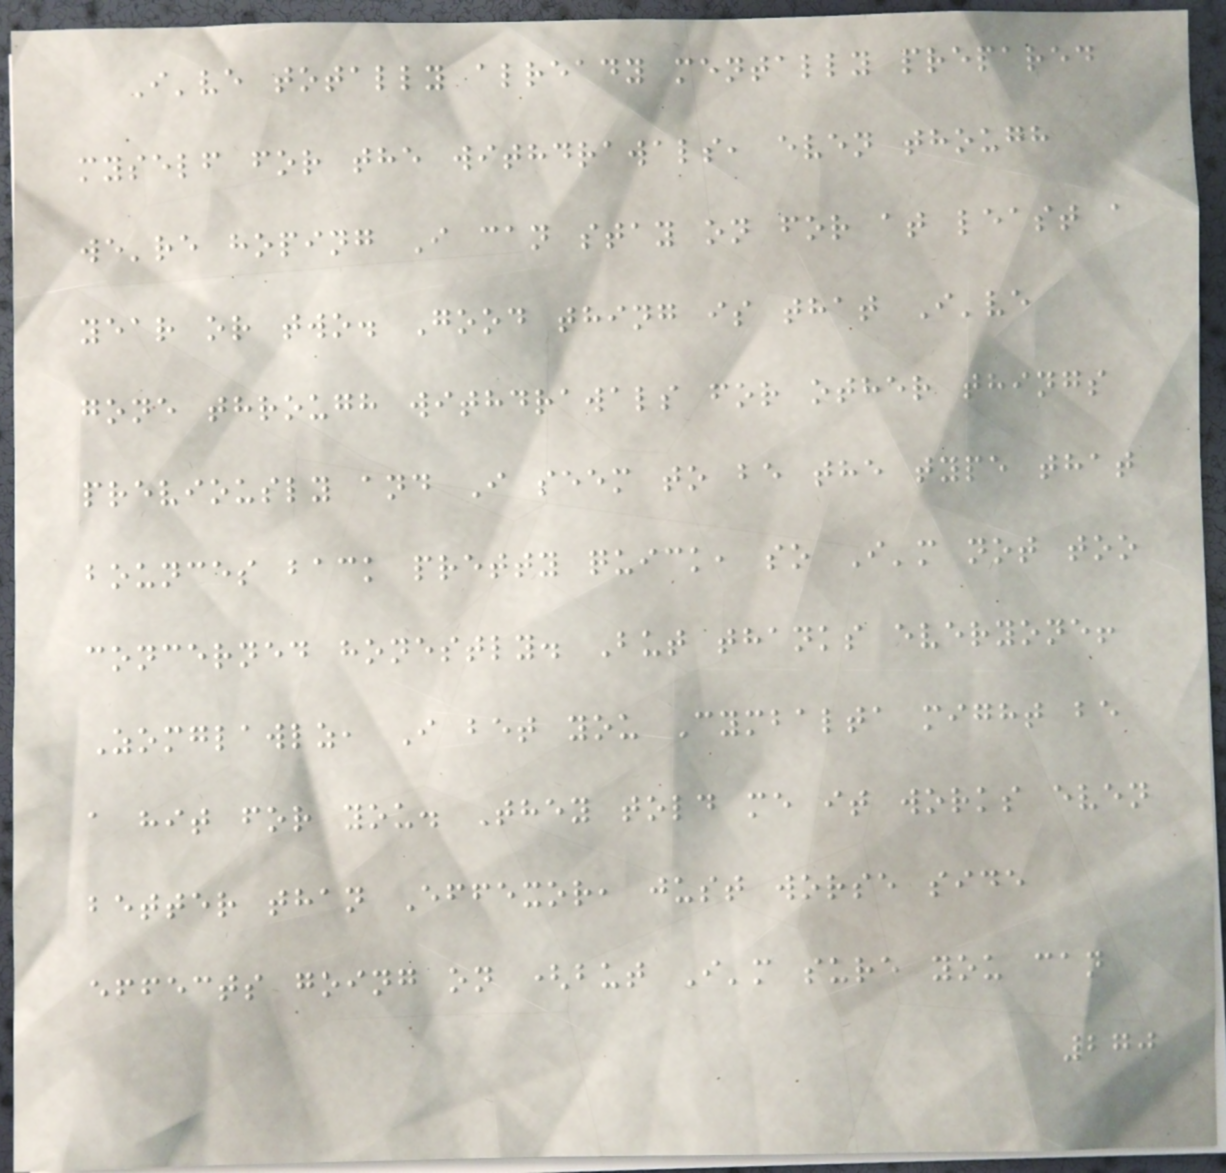I've totally already mentally prepared
myself for the withdrawals, even though
we're hoping I can stay on for at least a
year or two. Good thing is that I've
gone through withdrawals for other things
previously and I seem to be the type that
bounces back pretty quick, so I'm not too
concerned honestly. But thanks everyone!
Zomglawlz, I bet you Cymbalta might be
a hit for you. They told me it works even
better than Effexor, just worse side
effects going on (but I'm sure you can
270
